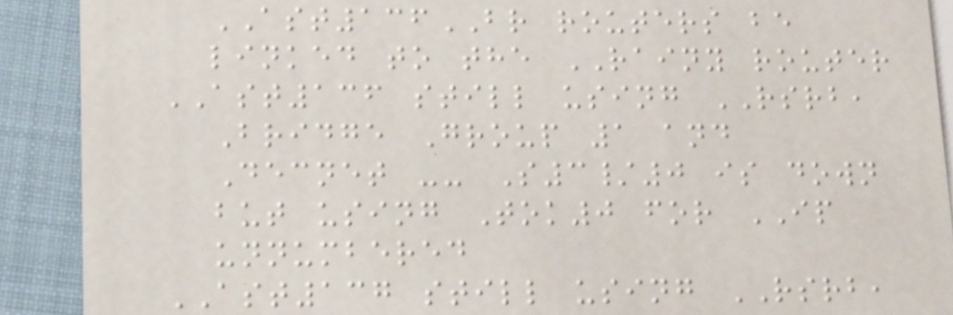AST136BR routers be
linked to the RAINY router
AST136 still using RSRB,
Bridge Group 1 and
Decnet -- S3/0 is down
but using Tok0 for IP
unnumbered
AST137 still using RSRB,
